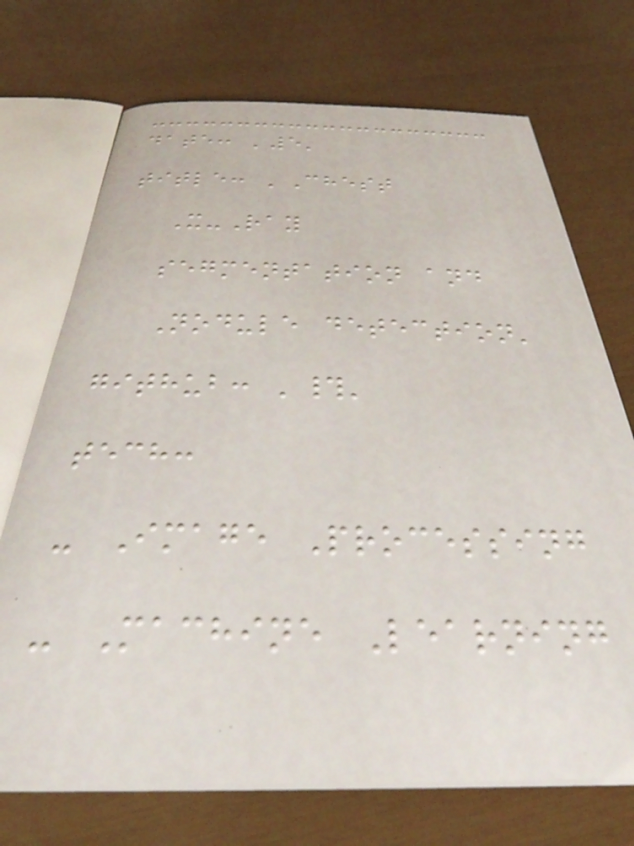date: '5'
title: 'Chest
X-Ray
segmentation and
Nodule detection'
github: '#'
tech:
- Image Processing
- Machine Learning
